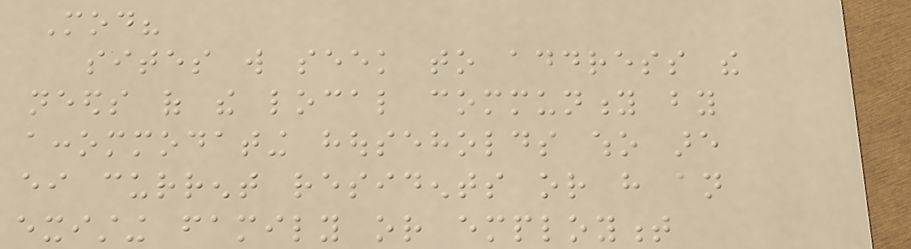Mod?
sites will seek to address the
needs of the local community by
accommodating households who are
either current residents or have an
existing family or employment
